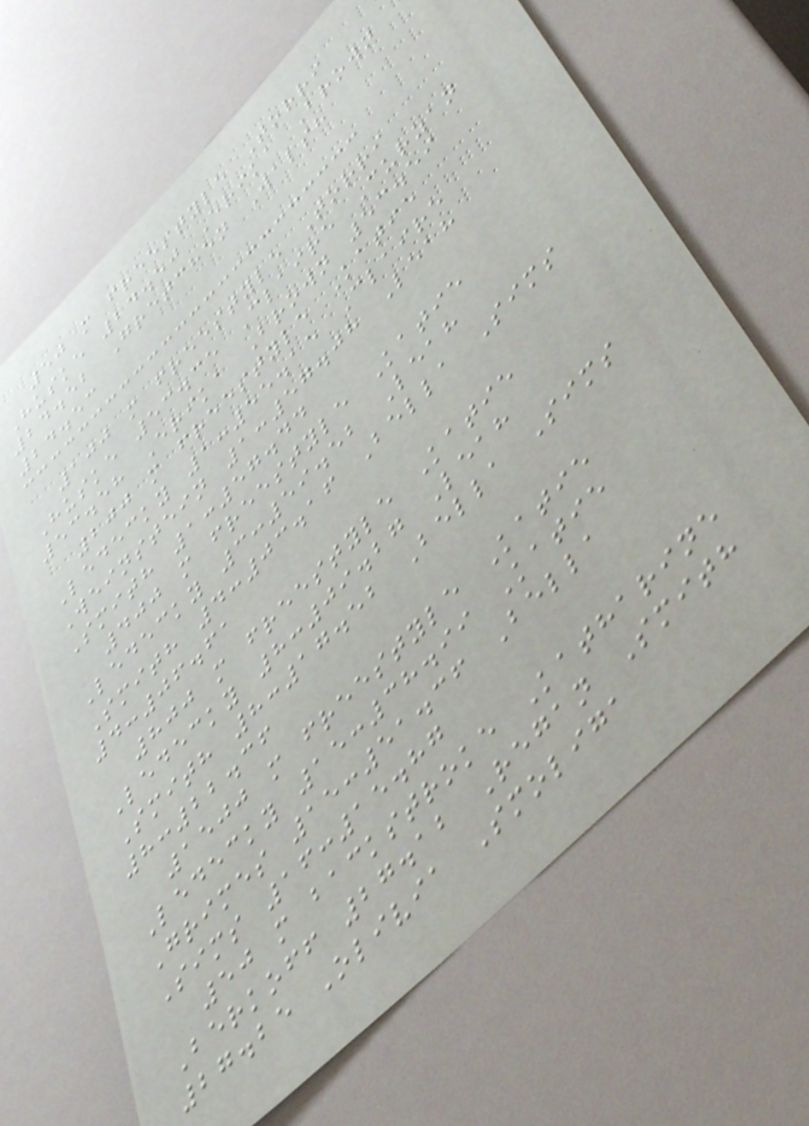50 m freestyle Torri
Huske 24.50 Erika Brown
24.52 Gretchen Walsh
24.53
100 m freestyle Torri
Huske 53.35 Claire Curzan
53.58 Erika Brown 53.59
200 m freestyle Katie
Ledecky 1:55.15 Claire
Weinstein 1:57.08 Leah
Smith 1:57.44
400 m freestyle Katie
Ledecky 3:59.52 Leah
Smith 4:03.16 Bella Sims
4:06.61
800 m freestyle Katie
Ledecky 8:09.27 Leah
Smith 8:17.52 Bella Sims
8:22.36
1500 m freestyle Katie
Ledecky 15:38.99 Katie
Grimes 15:51.36 Bella
Sims 16:15.87
50 m backstroke Katharine
Berkoff 27.12 Regan Smith
27.25 Olivia Smoliga
